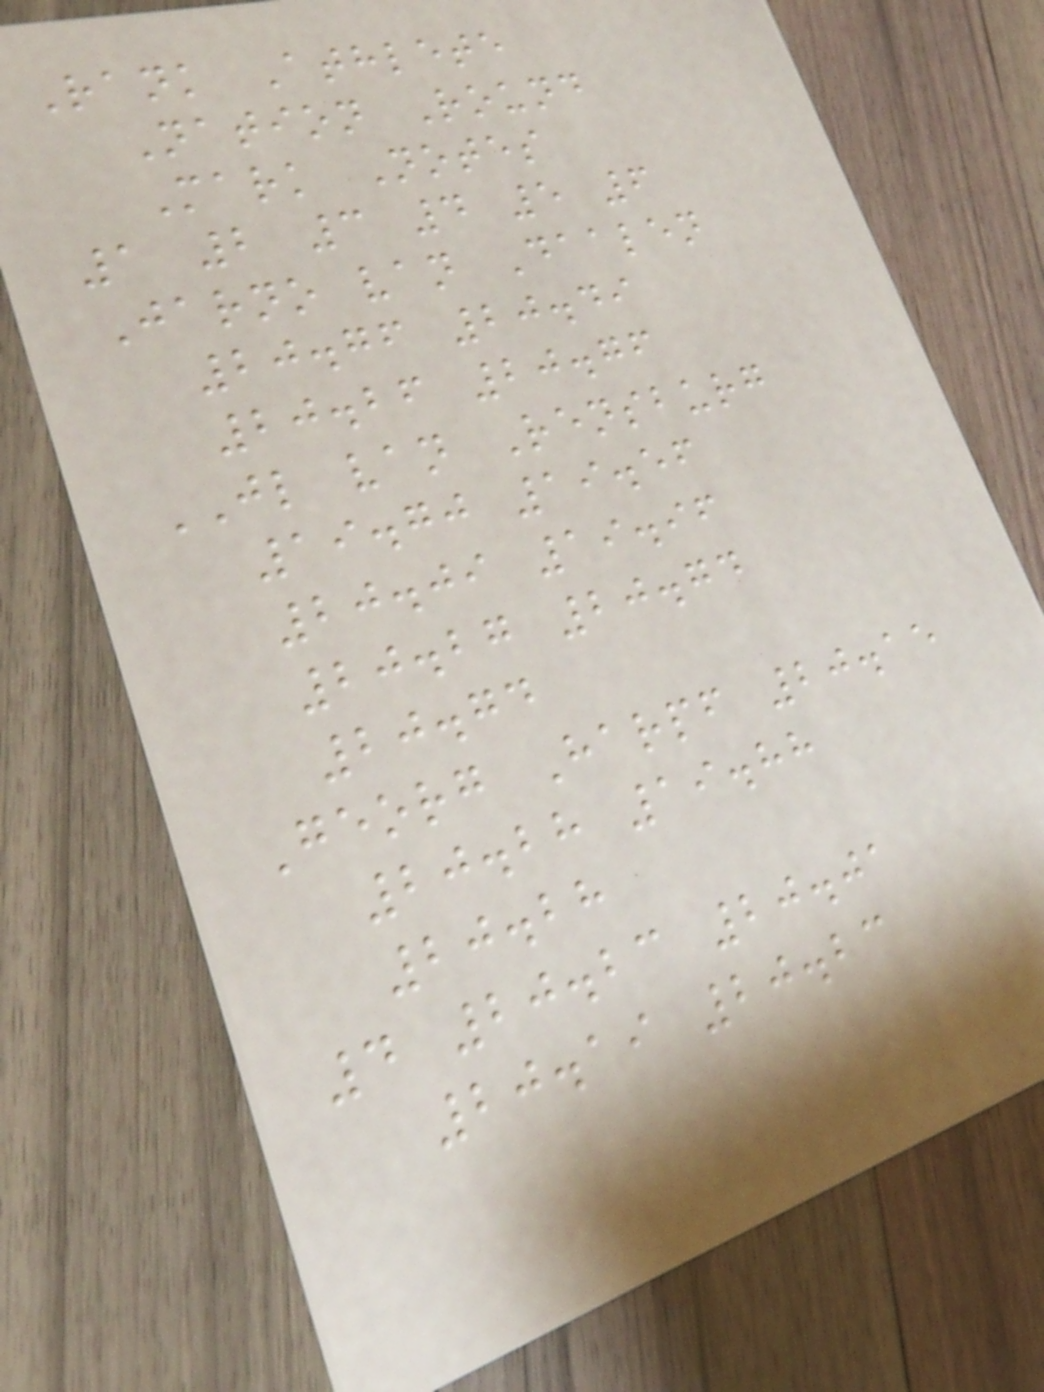Rank Athlete
Nation Round
Mark Notes
1 2 3 4 5 6
Jarno van Daalen
20.76 20.49
20.26 20.76
JL van Rensburg
19.70 19.56
20.09 19.96
20.27 20.74
20.74
Georg Harpf 20.15
20.28 19.88
20.28
4 20.23 20.01
20.19 20.23
